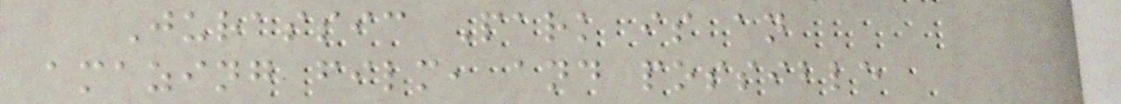Jurassic Park is an
amazing film, and possible
